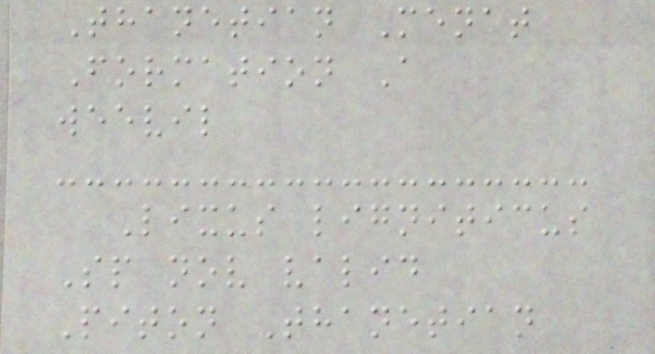Thanetian Menat
Formation A
weevil
Lixus ligniticus
Sp nov valid
Piton Thanetian
